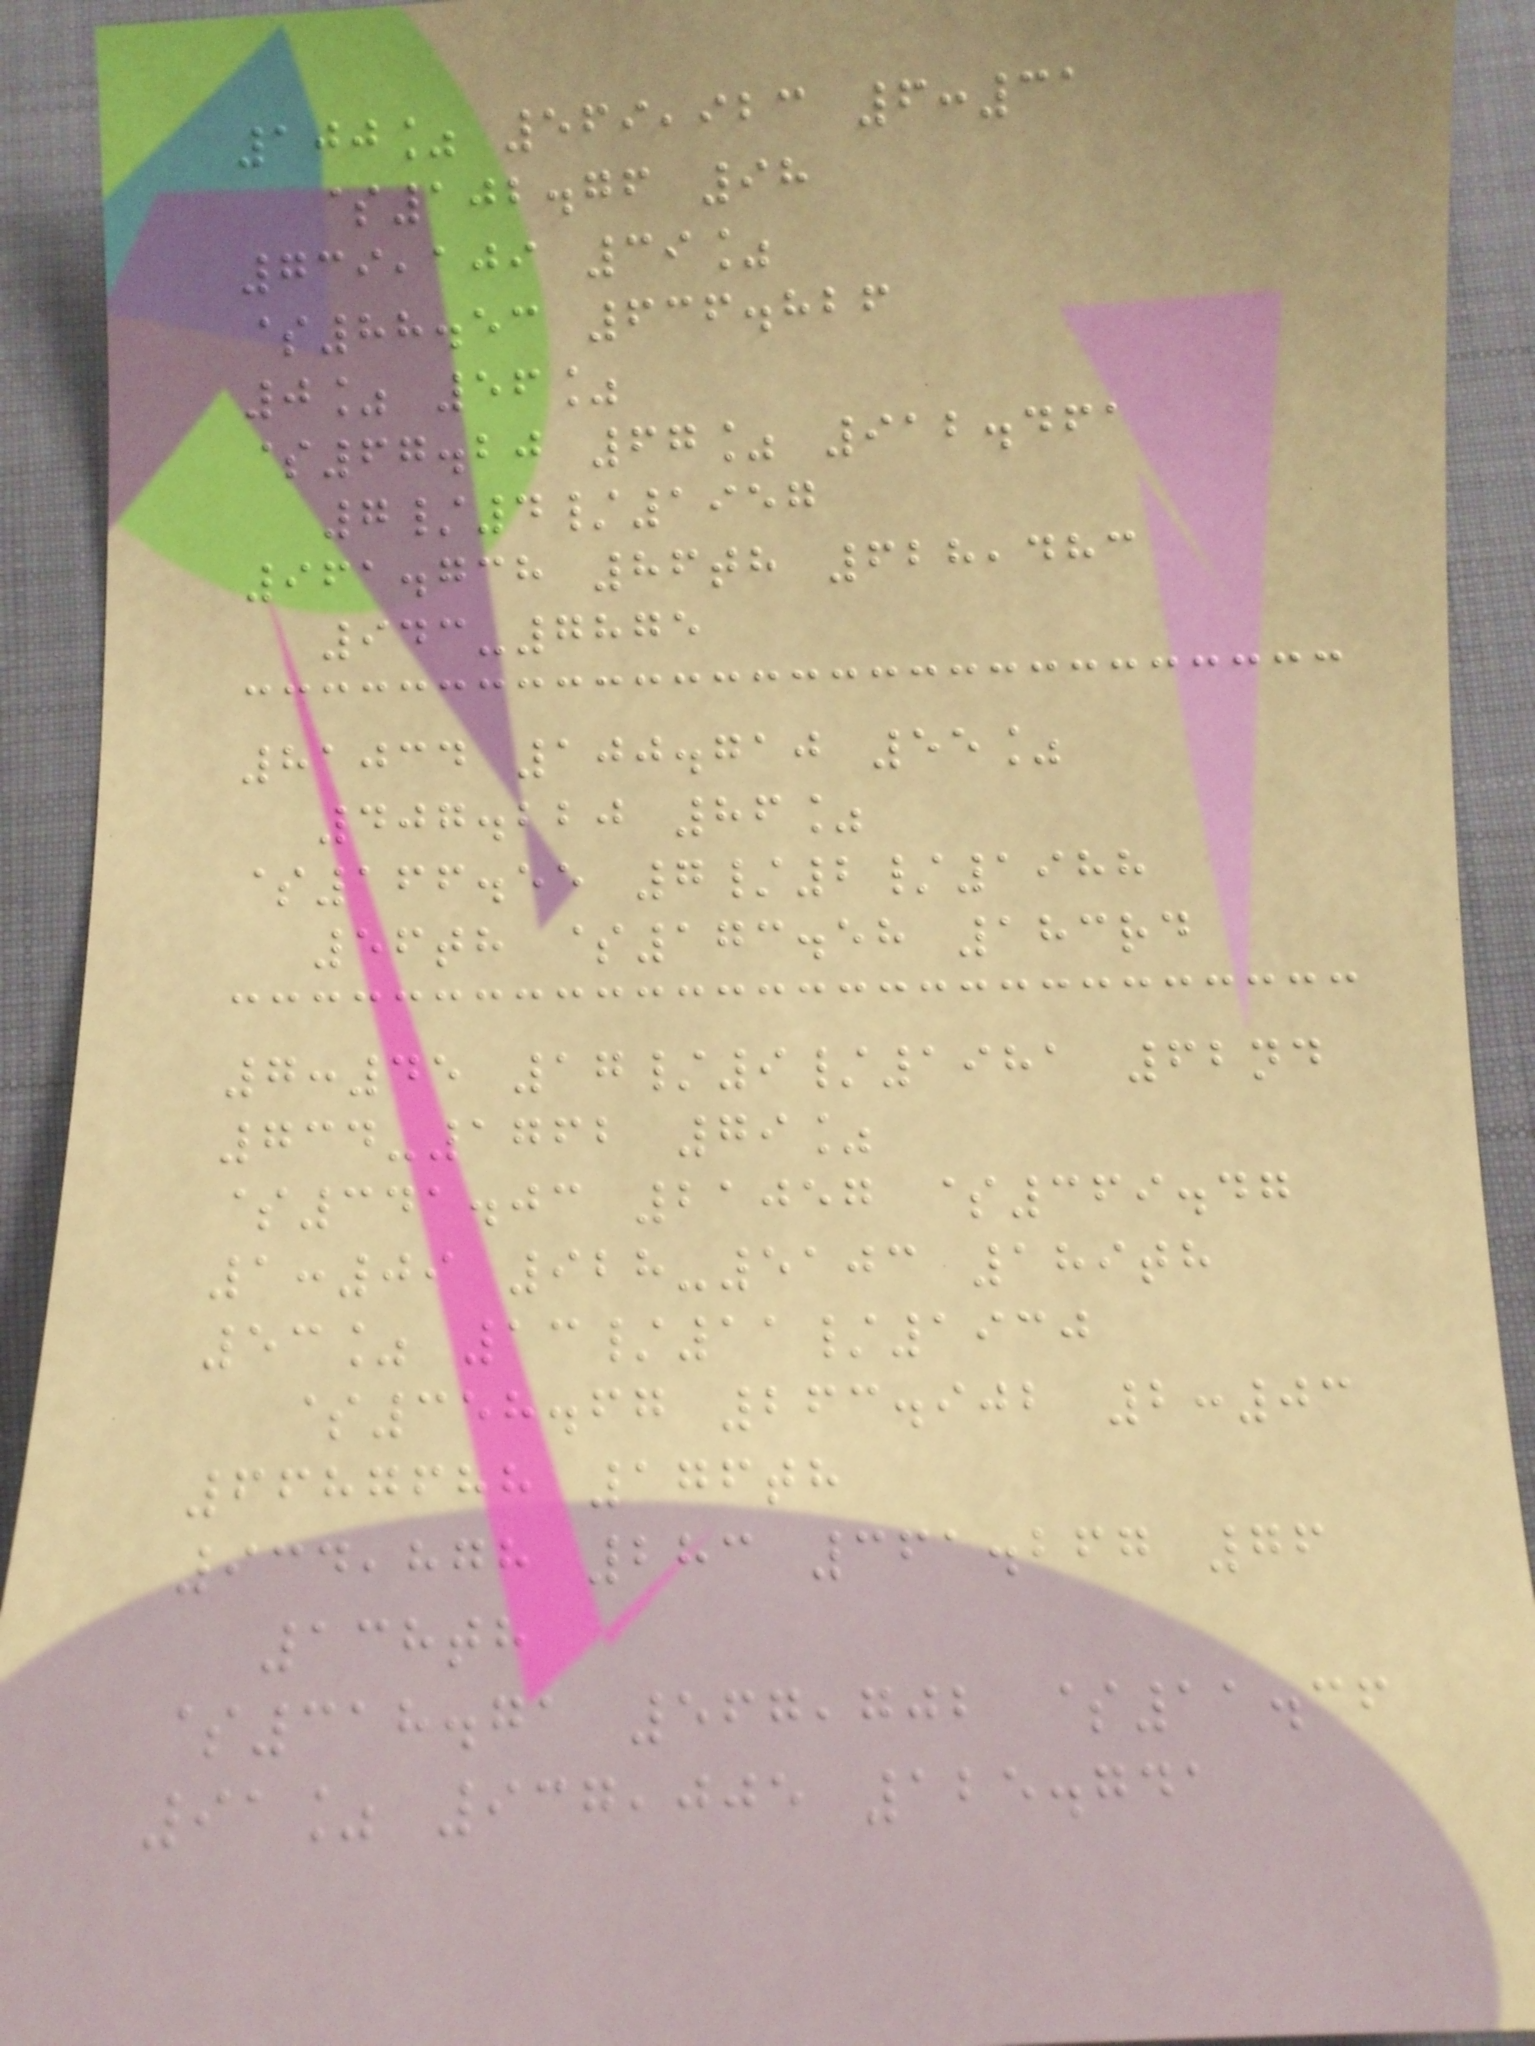100% 569,923 6:31
$102.76 98
739,109 39%
$88.53 636.826
0% 56%
$67.20 67% 912.461
7/4/1957
961.738 86th 628,483
943-7875
81034 100.710 55%
407.220 86%
$166.55 7/2/1988
56th $173.58 183rd
7:45 17/9/1981 62nd
734-1762 79%
$341.03 21057 $369.47
1:09 928-5103 189th
53% 13/11/1930
$358.67 263.902 2:03
6687688 176th
934,878 283 361.267 76
138th
$318.71 567,702 $11.36
91% 937,005 125.741
